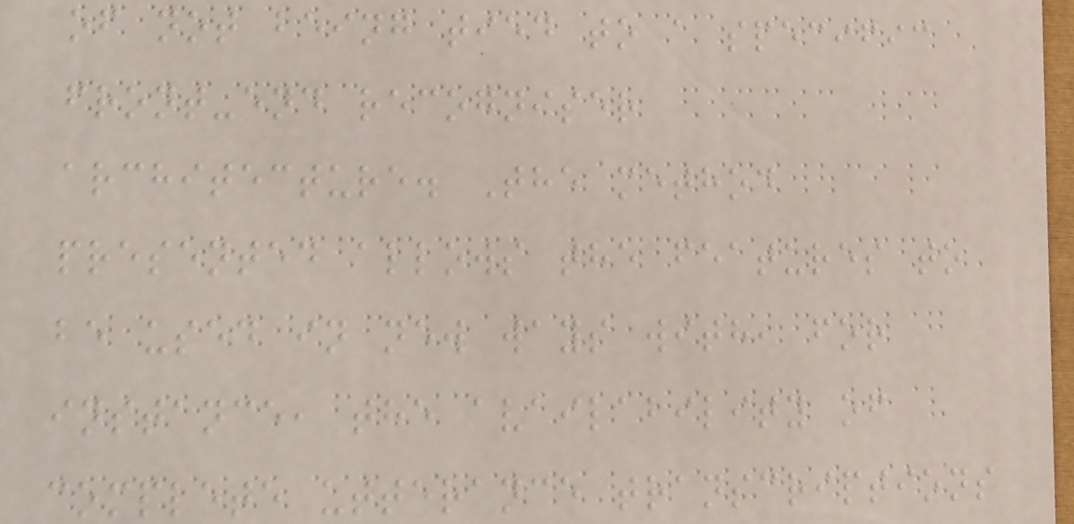of not being tied to a specific
front-end recogniser
architecture. The method
presented allows the features to
be used in new ways with, for
instance, the availability of
complete utterance transcriptions
